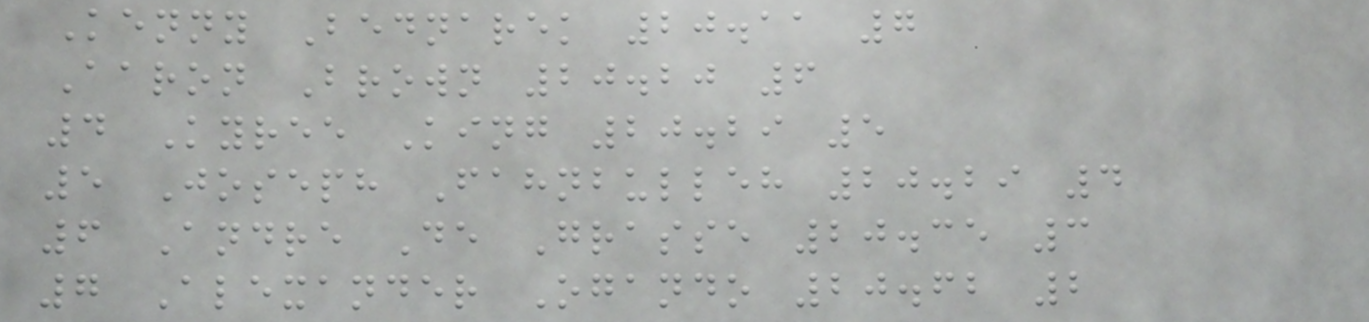Kenny Bednarek 20.11 7
Aaron Brown 20.20 6
4 Kyree King 20.29 5
5 Joseph Fahnbulleh 20.29 4
6 Andre De Grasse 20.35 3
7 Alexander Ogando 20.62 2
